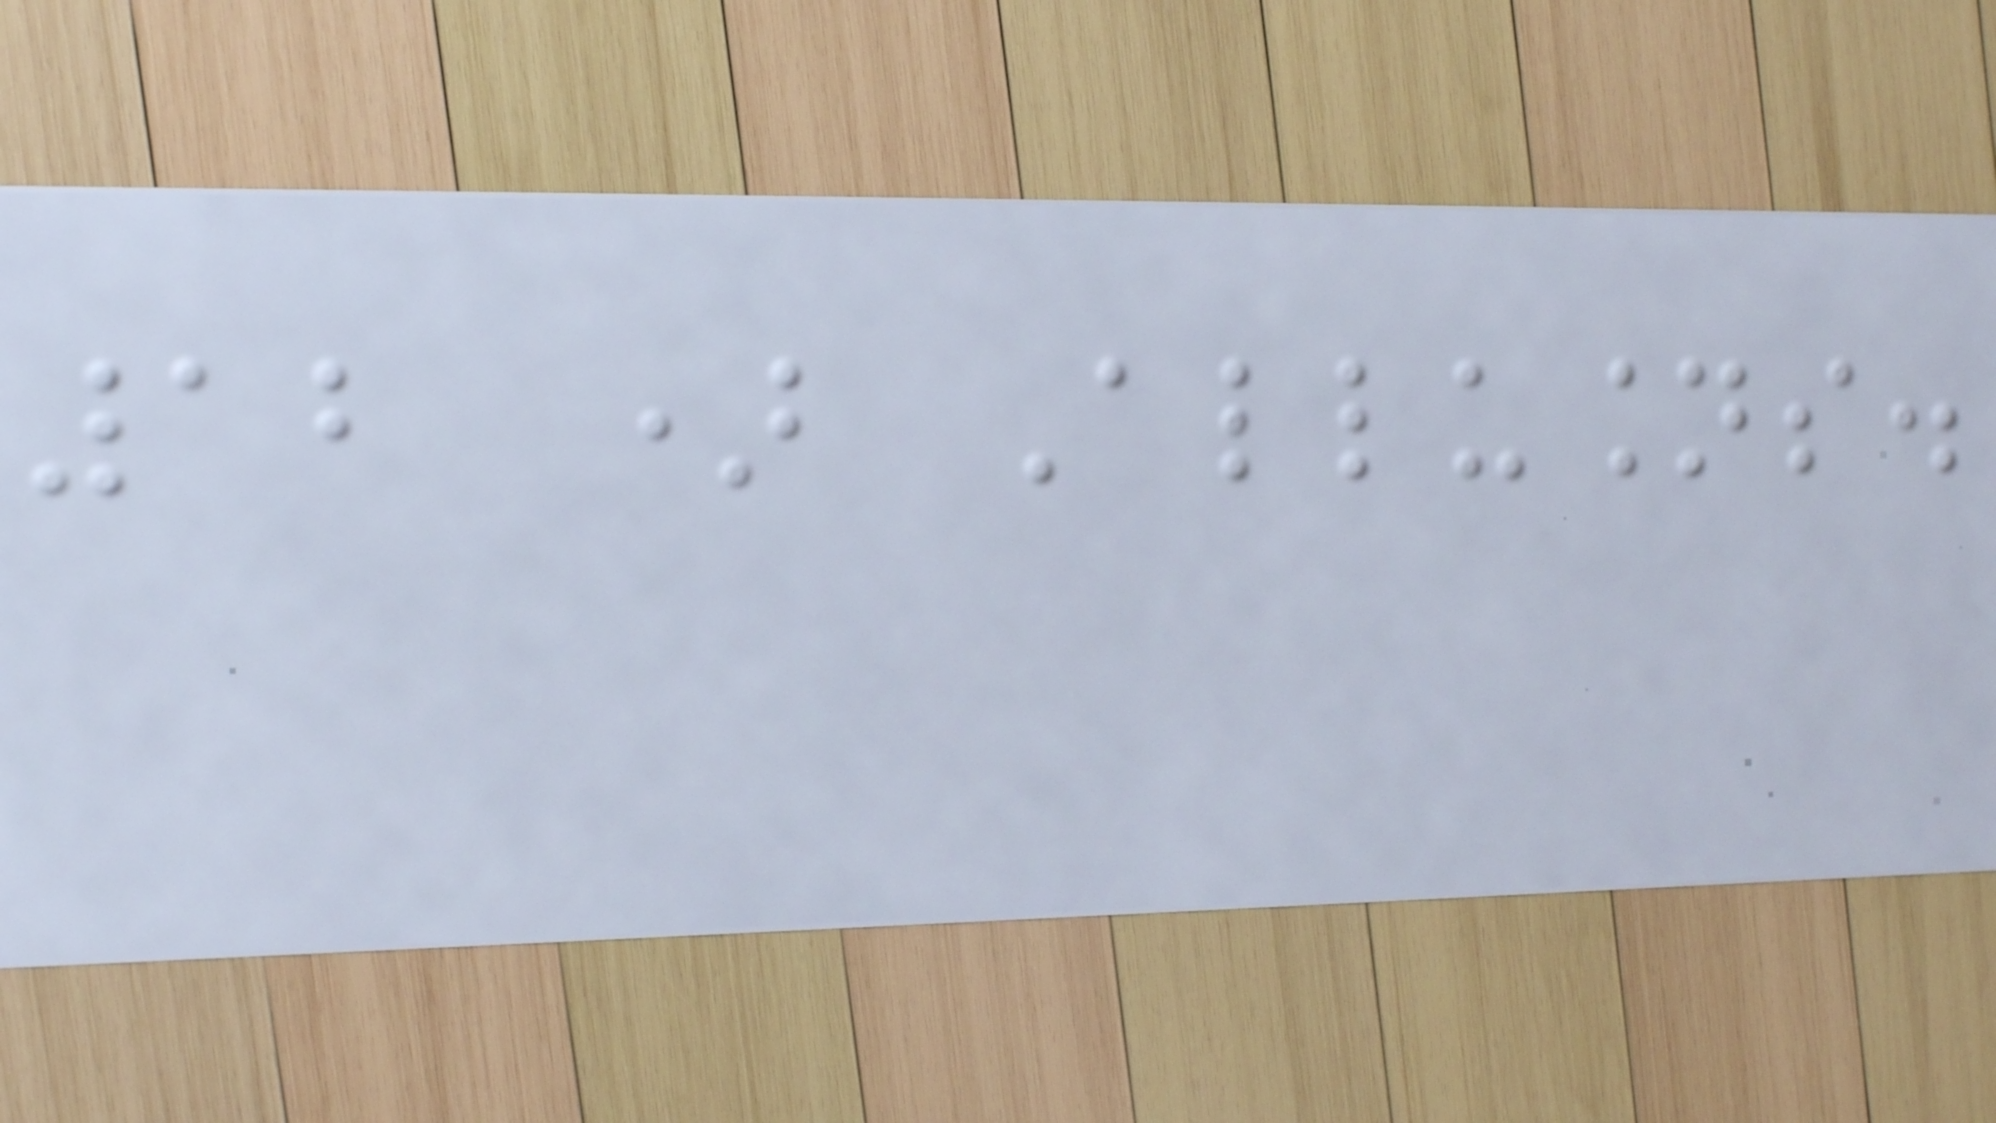12 ) Allusions.
